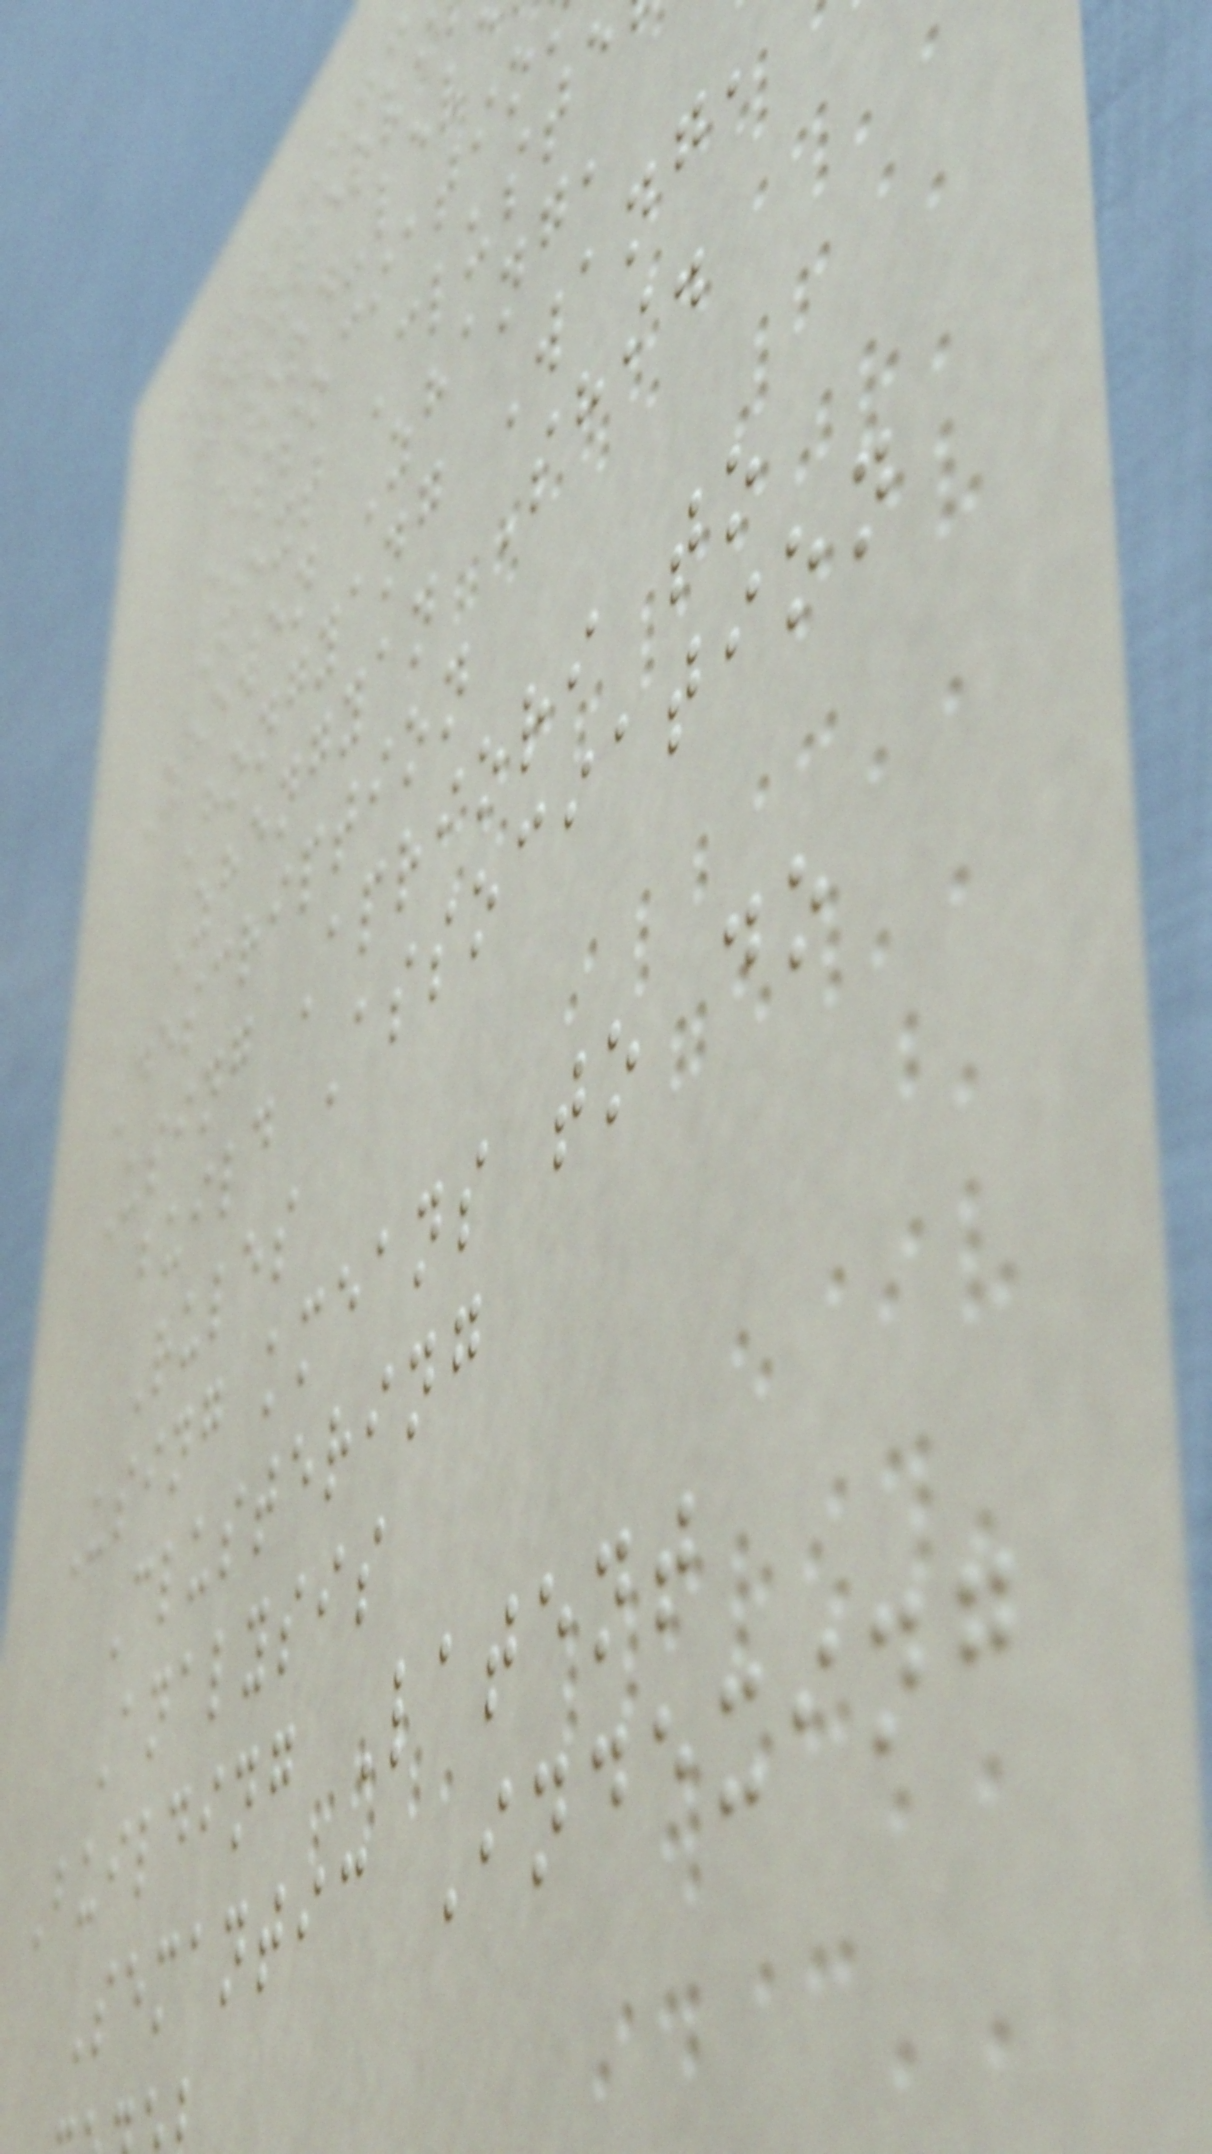Unsupervi
Word-lev
Associatio
Text Cluste
Zhewen Zhang,
Hongyang Wang,
Zhengyan Shi.
Description
Using Apriori to
build Association
Rules
Using kmeans to do
Clustering
Analysis
Building Latent
Semantic Indexing
